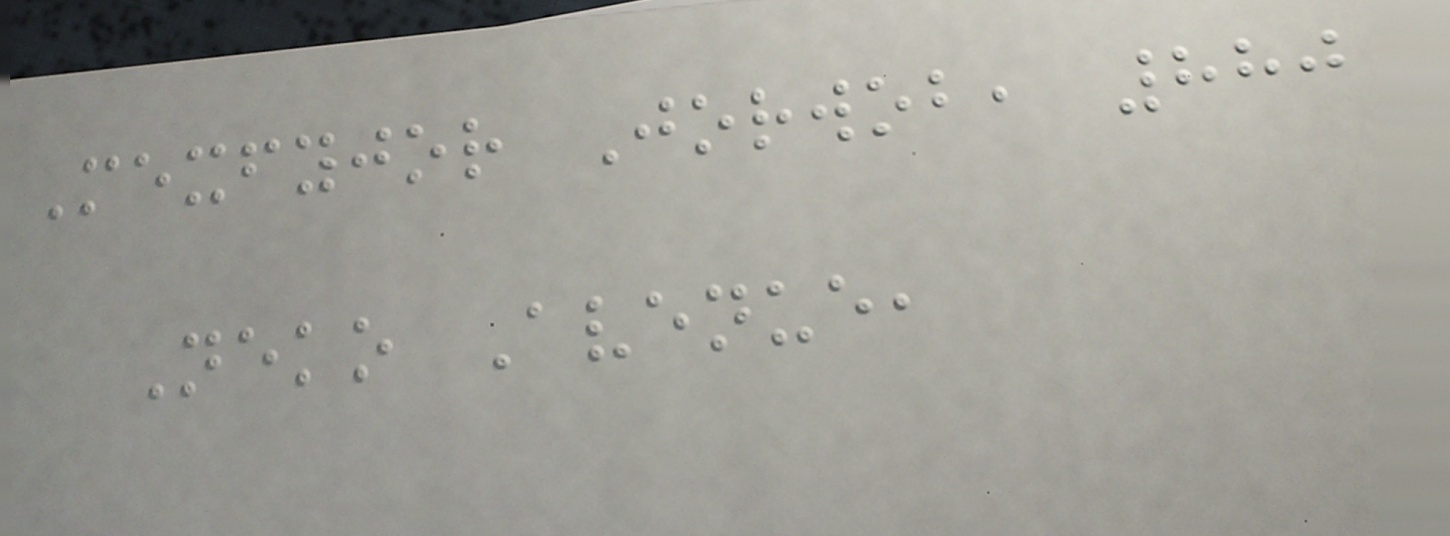Mexfyjor Jorwob, 880
Neko Avenue,
